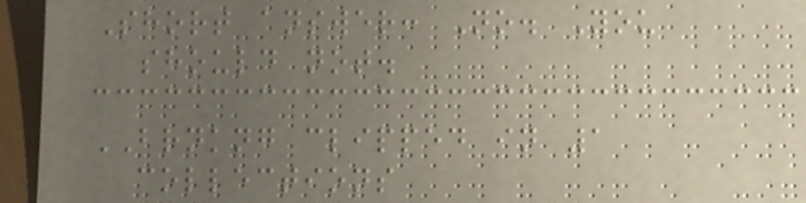Short answer: No. You
should not.
BRNKNG clipped in 1
collections
